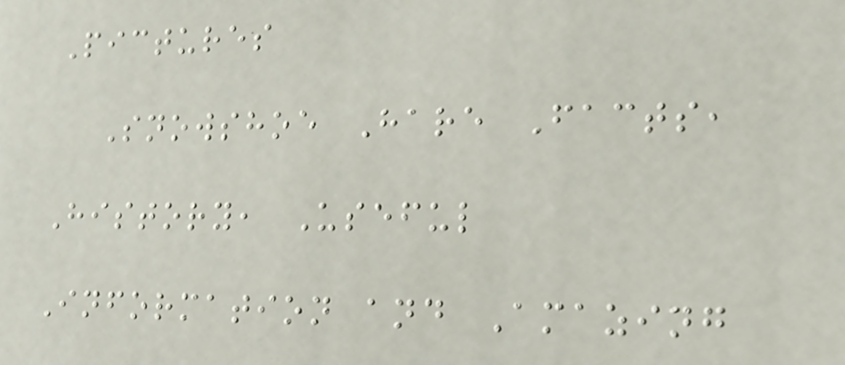Pictures
Snowshoe Hare Facts,
History, Useful
Information and Amazing
